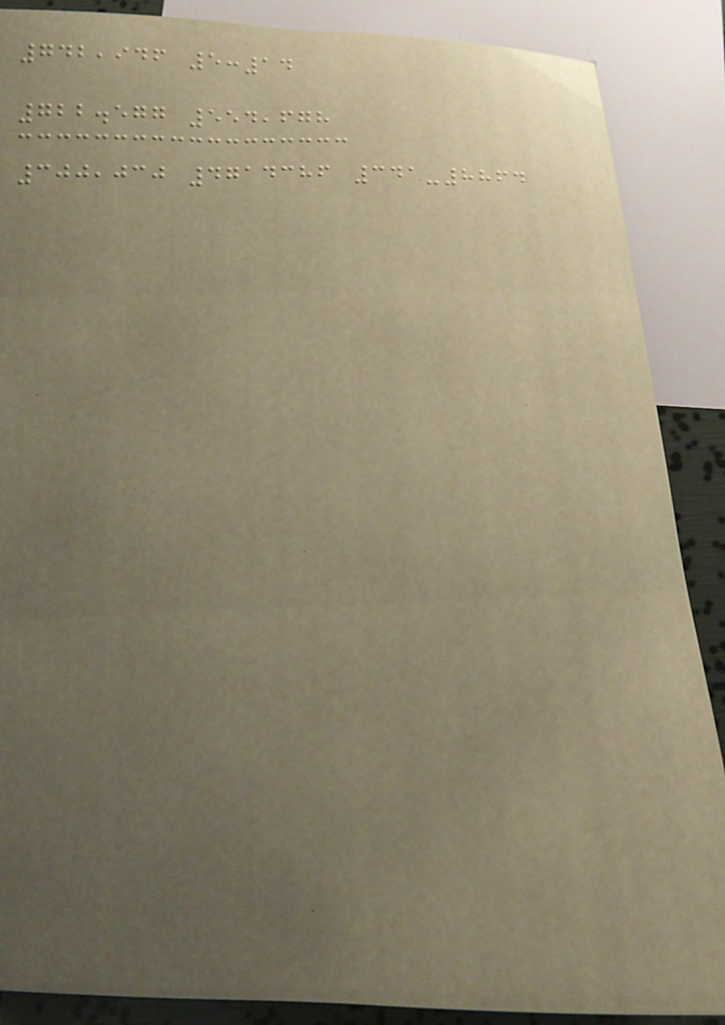742,946 5:14
722.577 554,678
300,030 4714386 341-8864
